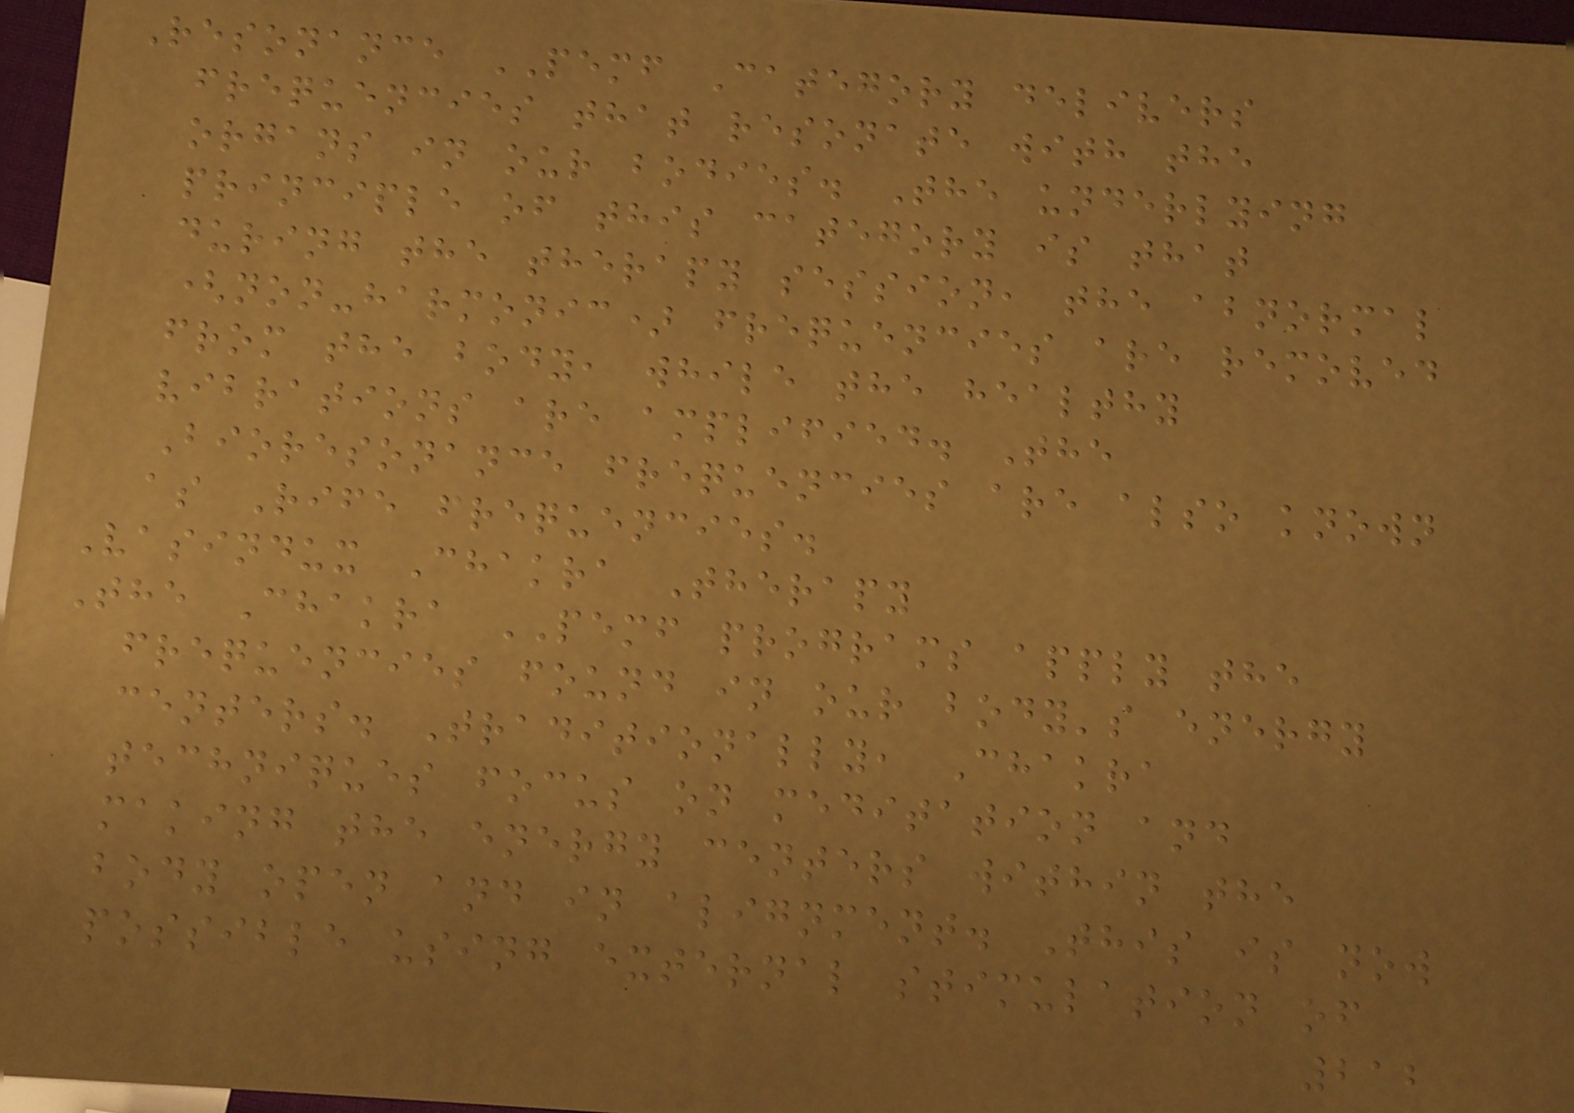Resonance PEMF Category delivers
frequencies that resonate with the
organs in our bodies. The underlying
principle of this category is that
during the therapy session, the abnormal
(non-harmonic) frequencies are removed
from the body, while the healthy
vibrations are amplified. The
Bioresonance frequencies are also known
as Rife frequencies.
Vasindux Chakra Therapy
The Chakra PEMF programs apply the
frequencies found in our body's energy
centers. Traditionally, Chakra
techniques focus on meditation and
making the energy centers within the
body open and in alignment. This is now
possible using external stimulation of
212
